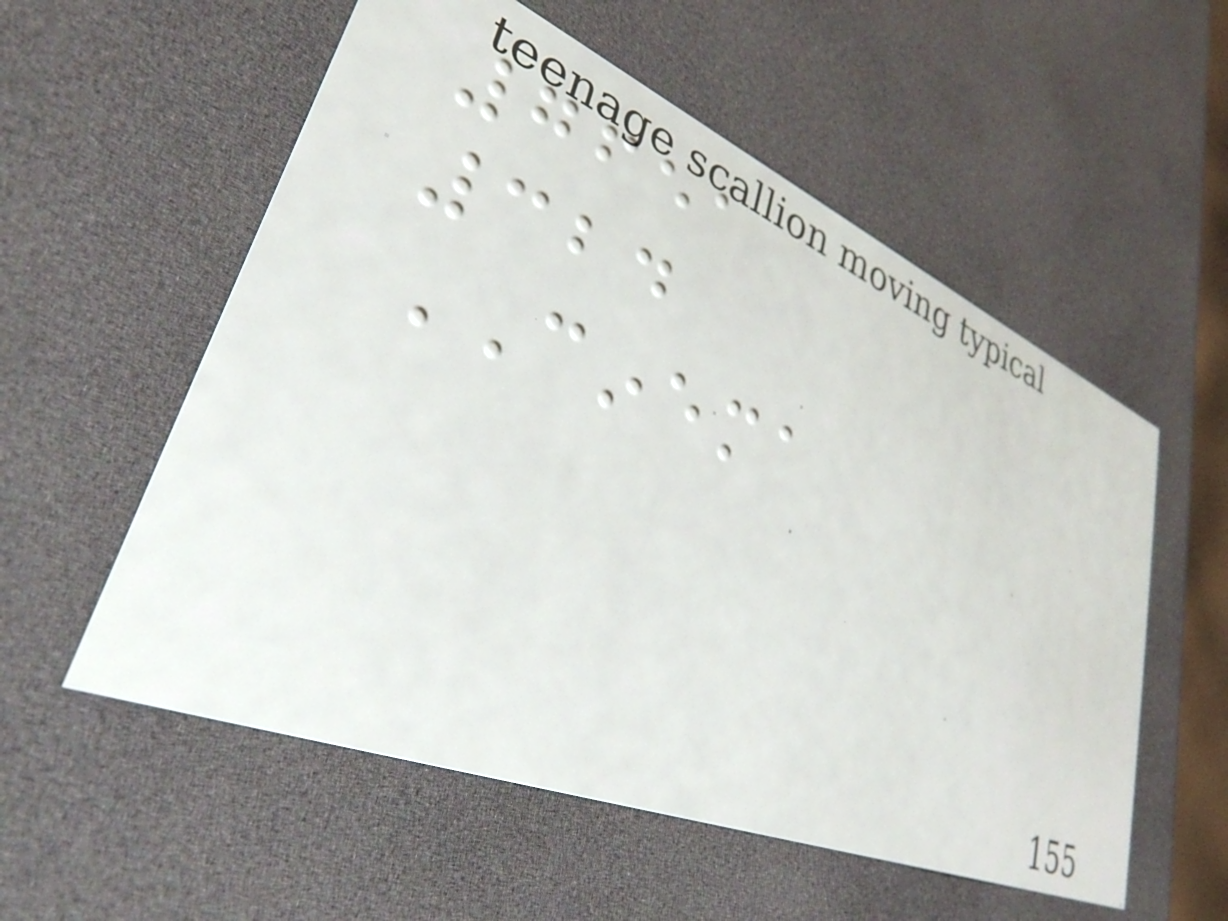7651
324
CINEMA
